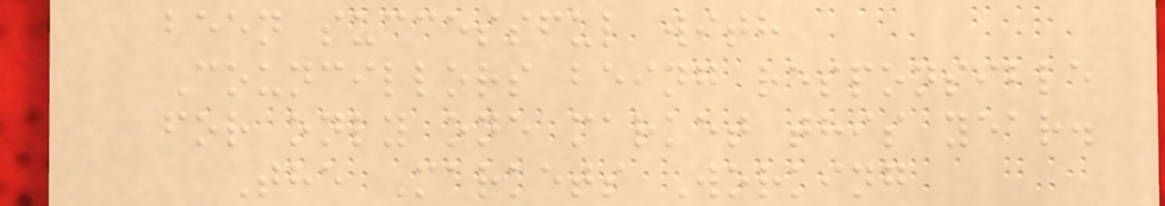been successful with
Councillors being responsible
for only one market this year.
The Markets Working
